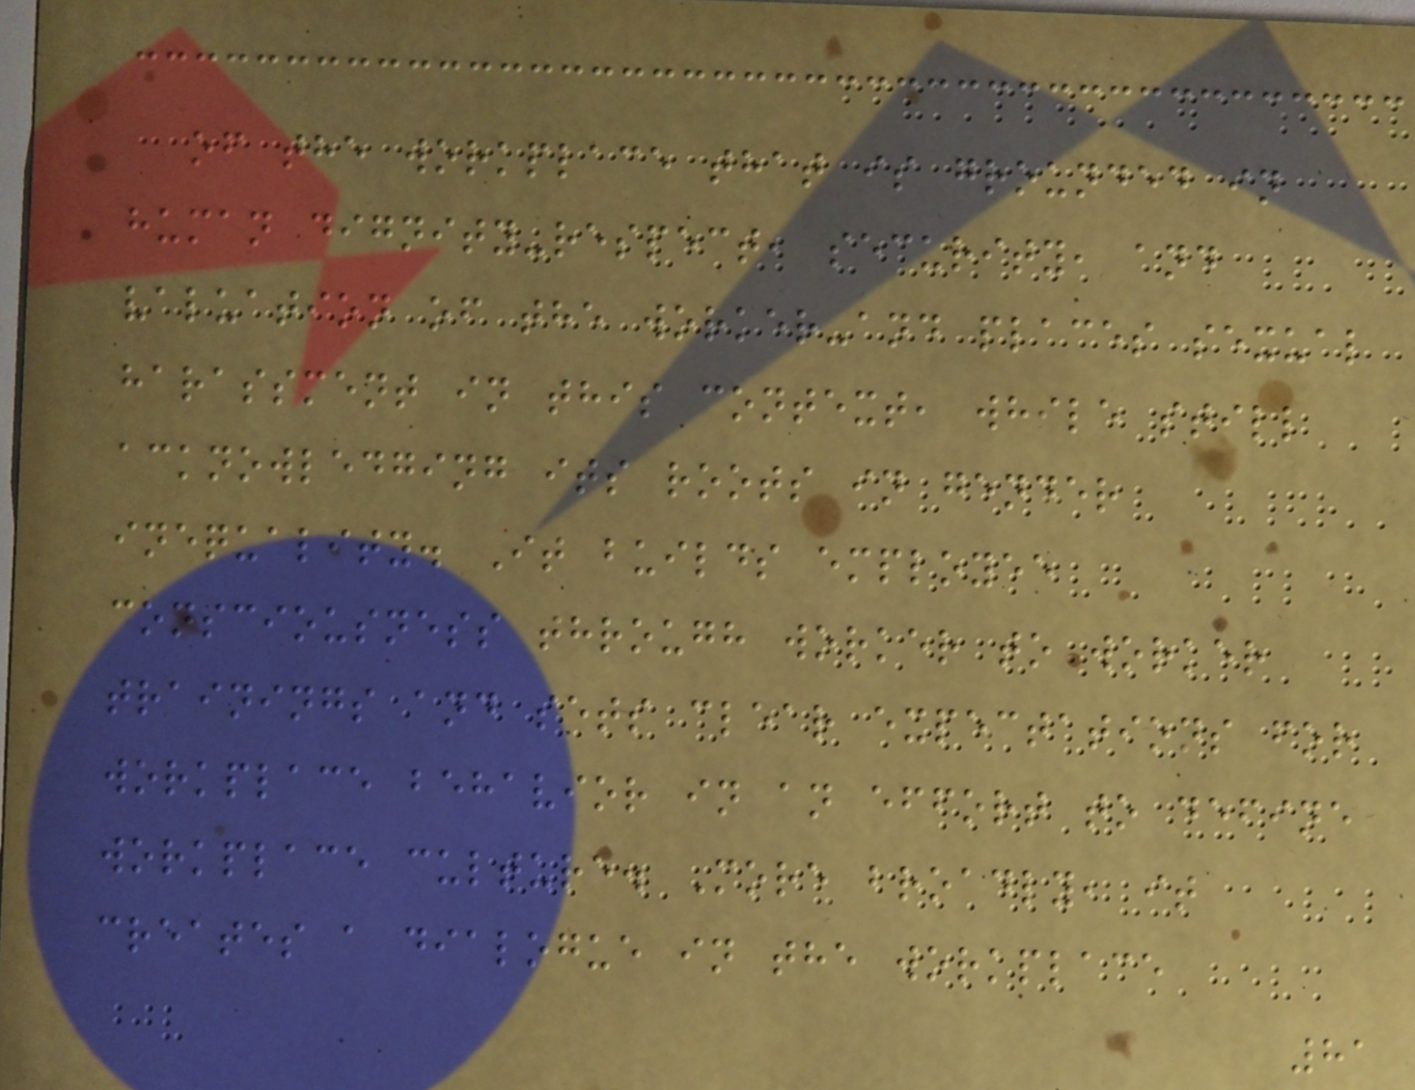of the workplace that is grounded in
human dignity-respect, security, and
valuation of the worker-and places sexual
harassment in this context, while still
acknowledging its roots in gender
inequality. It builds employee
consciousness through worker to worker
trainings and sets clear expectations for
workplace behavior in an effort to define
workplace culture. More broadly, it
creates a dialogue in the workplace
81
